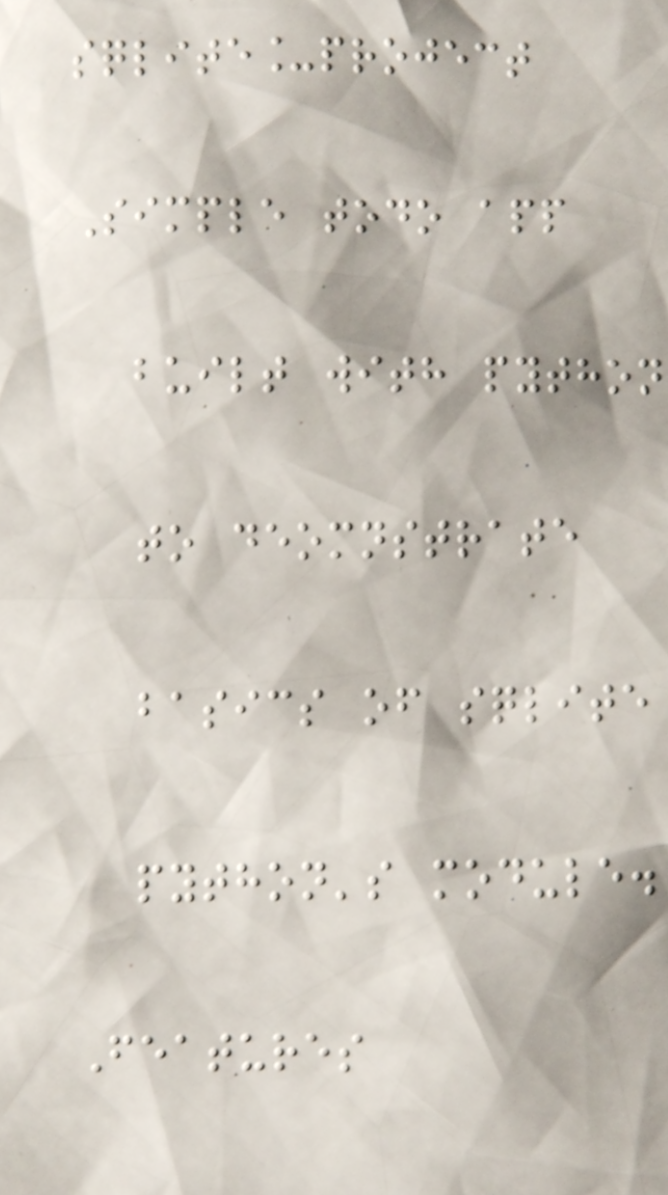sqlite_project
Simple todo app
built with python
to deomnstrate
basics of sqlite
python's module.
Features
